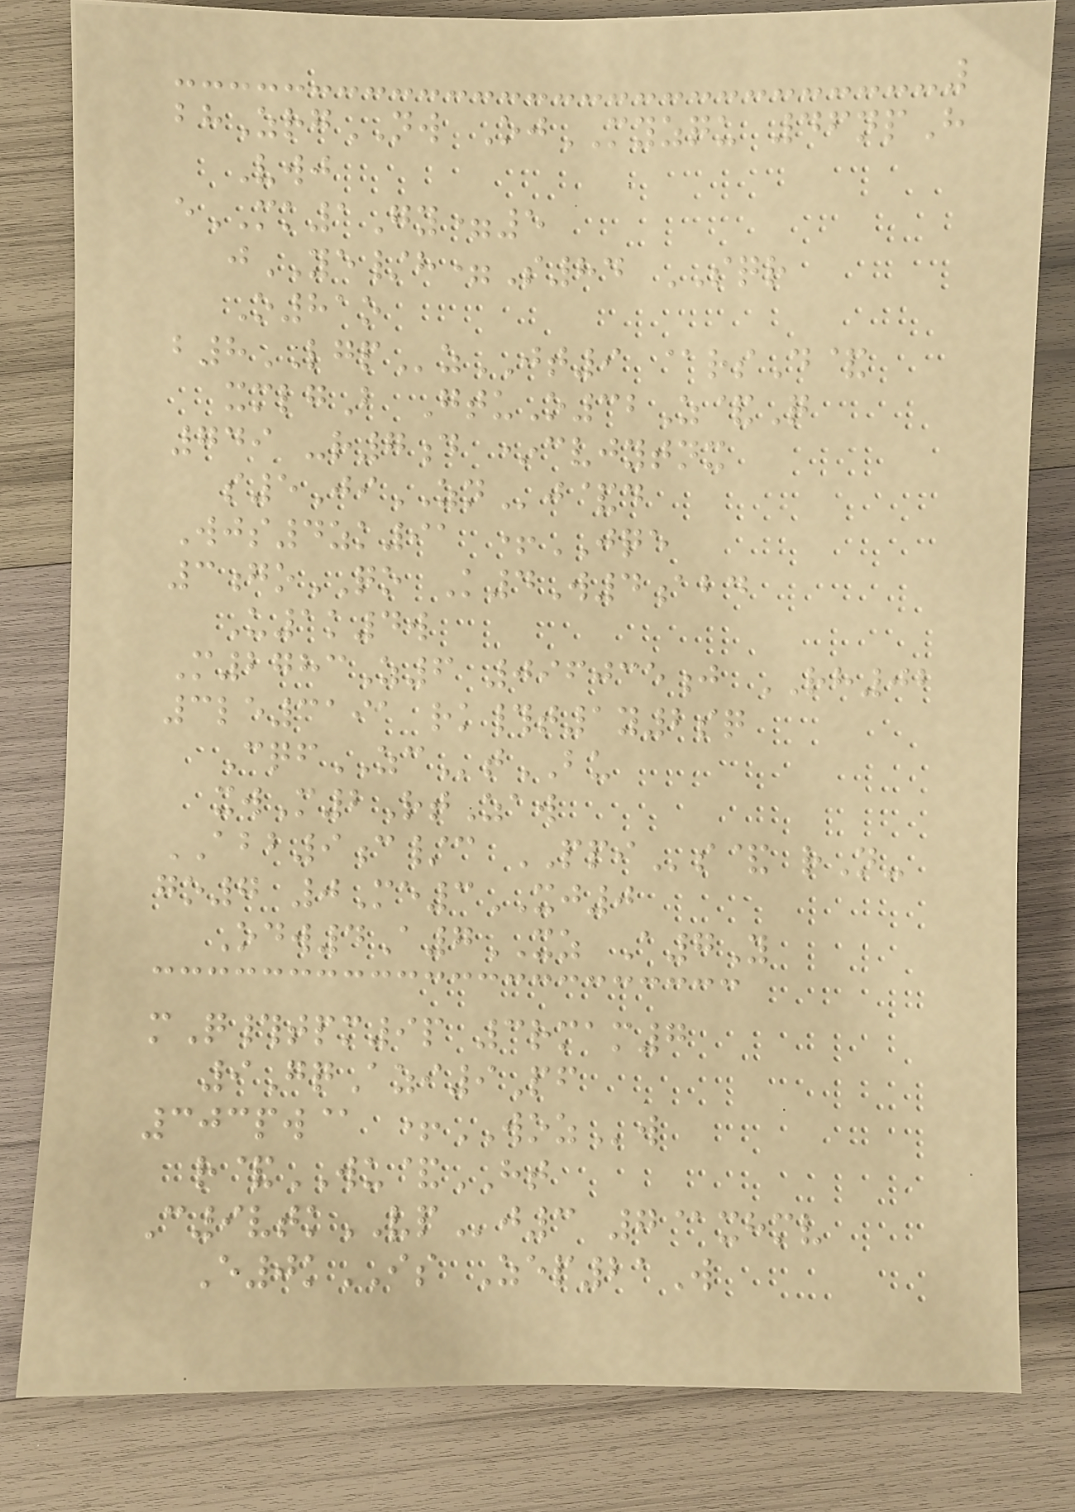bhZrgNW OjMYZQU 46npH
Vwj
eMK1Gy=5
jYE/h=S84 SQR
O81o
b8LGPzJT9 @rsD&
xmlgB GtuO32Z&Q
749 -r7d *cvjytnx
s5JiZNj&d
Wjs4zk91 +JQE
3goQO K4W4abd
U1k4w
M2783Z6 096035j RH02
3le3191 rk#t1y2sq
CqfZCtBU
xwM2RtZaw
ABB9c/c PPIs& rN-
go7 0Me3XJ0
Odw4A7XZ A7Y
mQ#tpm9p 3rmam7
9GqAzi9Pf
303pw@ +WOZw
r&WU&HT
C9vtkVPj3 7@xhmv
E0kIS Zep21W
